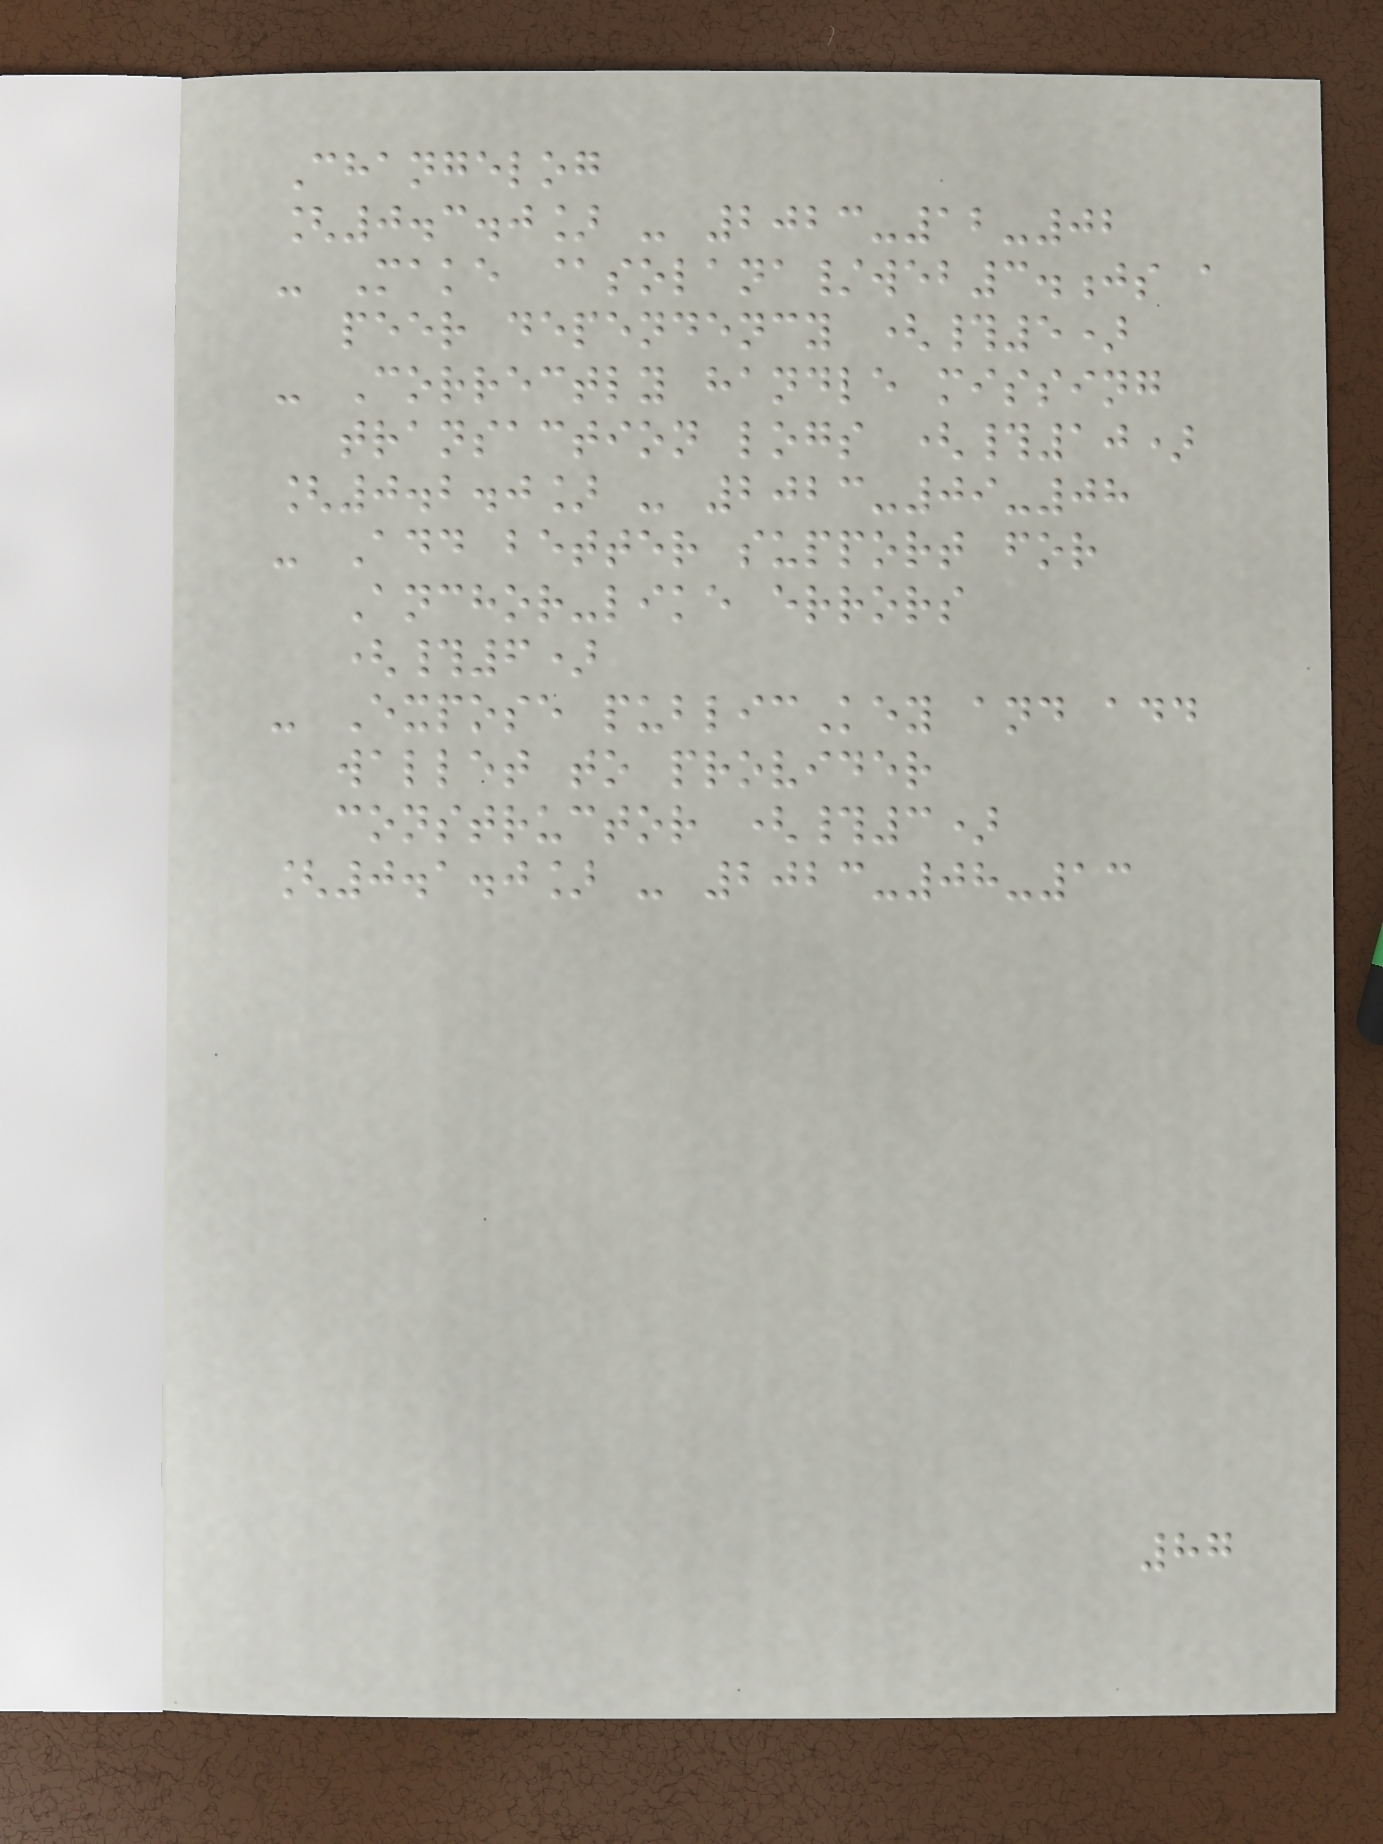Changelog
[0.3.0] - 2023-12-02
- Make @solana/web3.js a
peer dependency (#5)
- Correctly handle missing
transaction logs (#10)
[0.2.0] - 2023-09-08
- Add better support for
Anchor-like errors
(#6)
- Expose publicKey and add
wallet to provider
constructor (#3)
[0.1.0] - 2023-08-13
87
